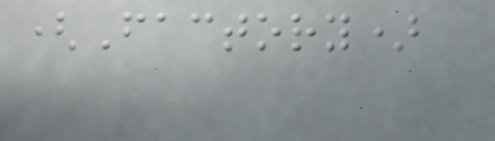(Factory)
